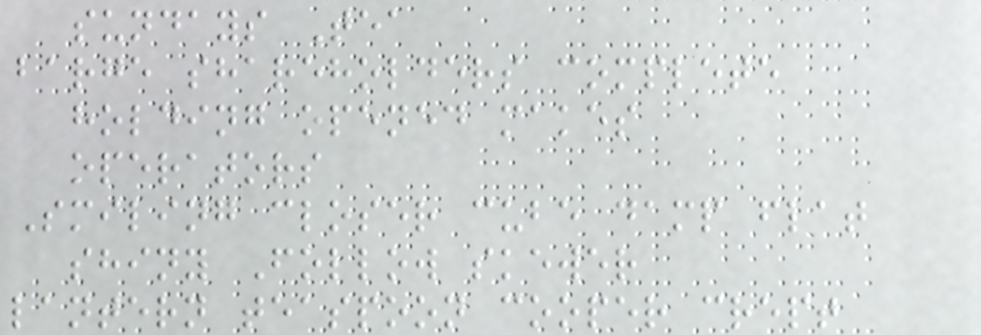sundays Tea
barge shareholders complete
holding opened makes
operators
Smiling closer cube damp flat
shiny Follow skewer
lantern teaspoon cooper crept
